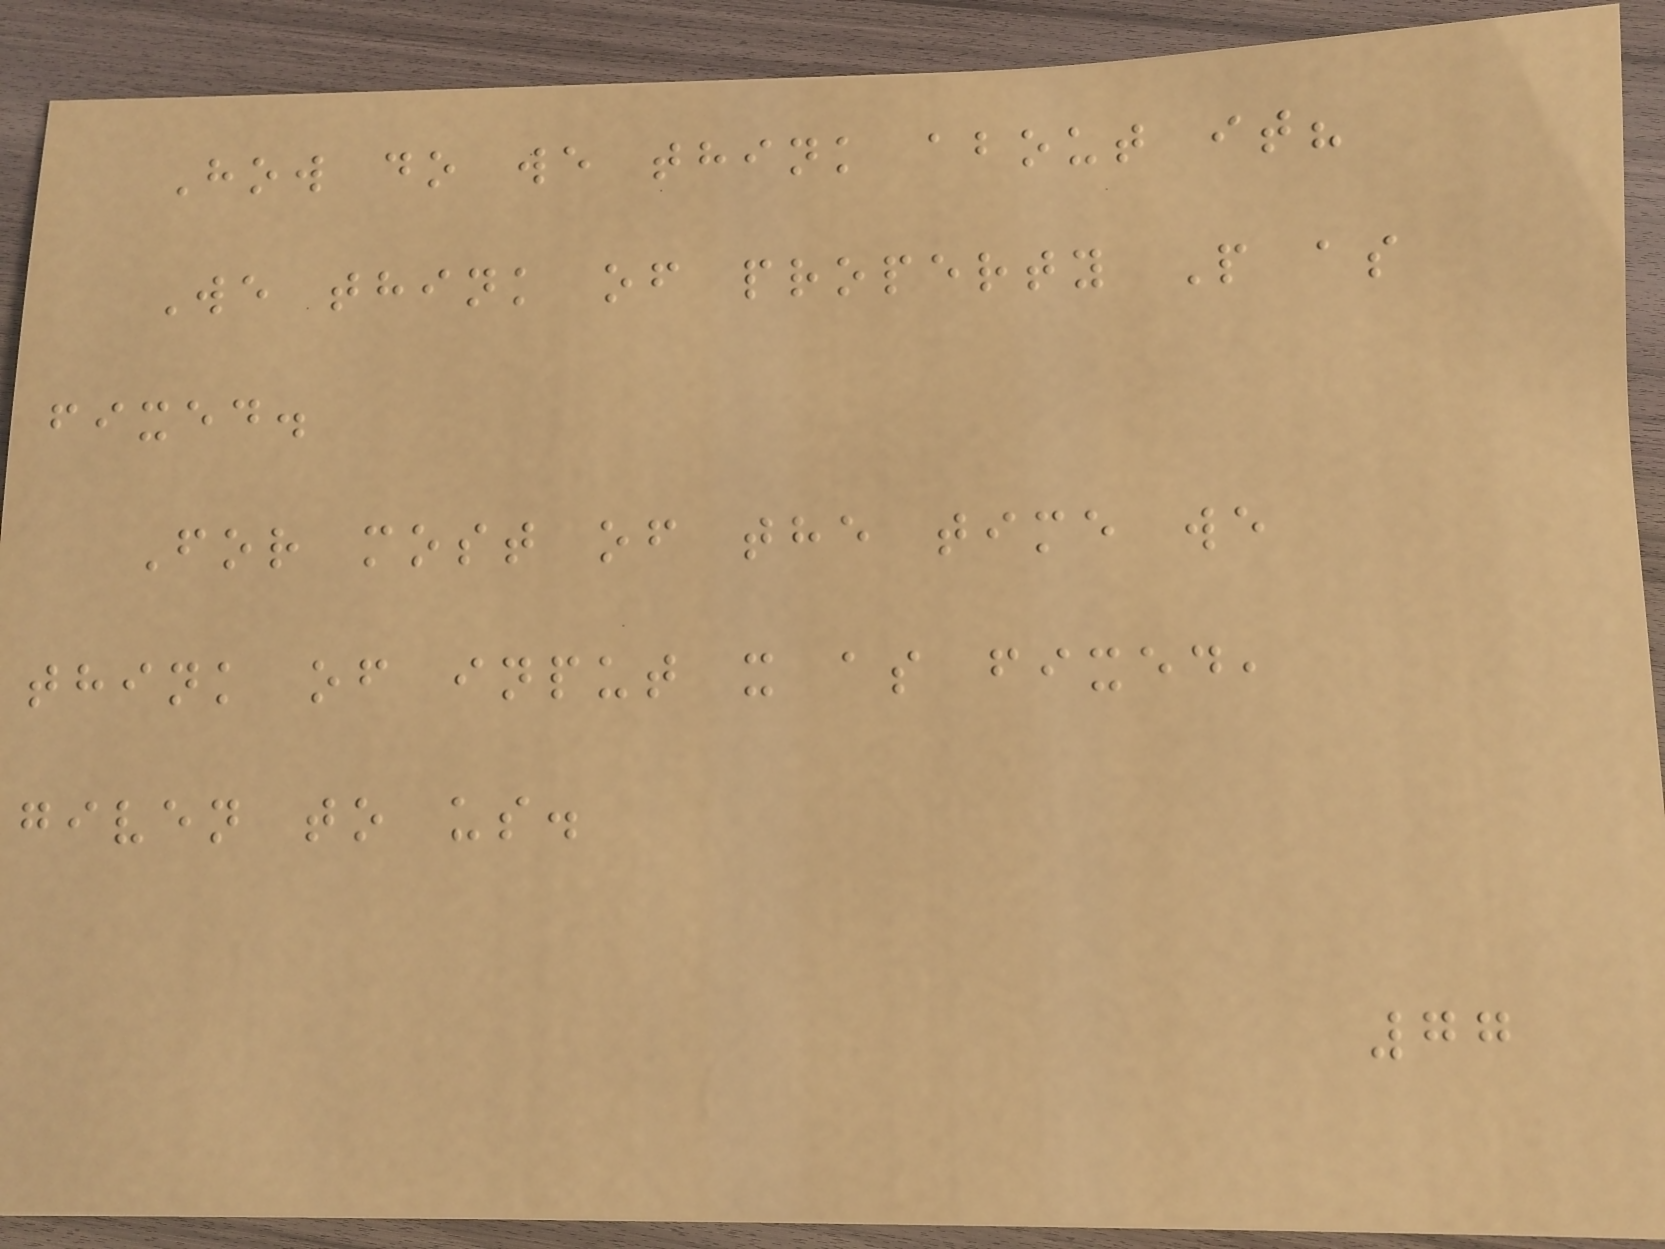How do we think about it?
We think of property P as
fixed.
For most of the time we
think of input x as fixed,
given to us.
77
